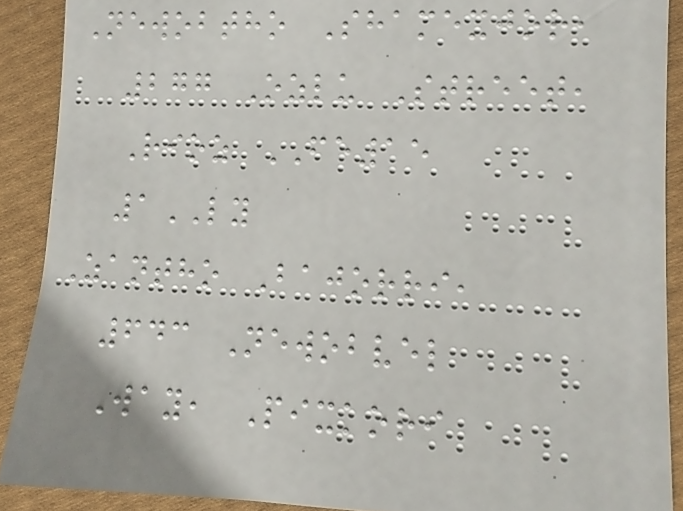Newobtho Shamexjor,
277 Ozlu Street,
Rioz FE15
1LY
Zantho Bajorri,
643 Newobvel
Way, Pixkori
